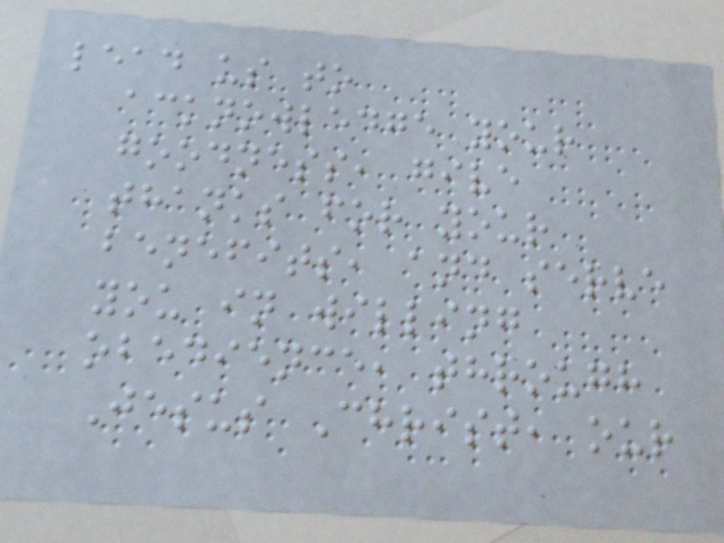lead us to
acknowledge your
goodness, give
thanks for your
benefits, and serve
you in willing
obedience, through
Jesus Christ, our
